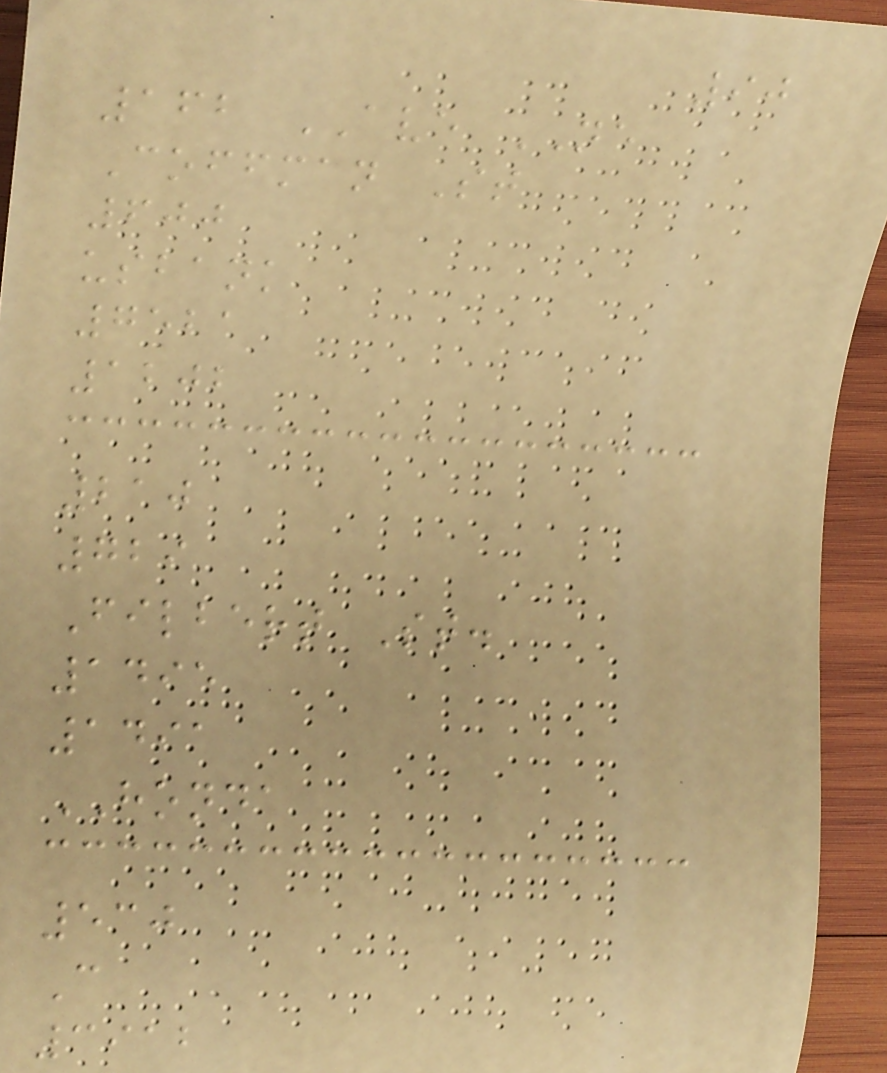90
162 AVE NE
Coffman St
600
usbank
7521
1202
210
729
Filbert St.
1495
1491
HONDA
530
C
3912
